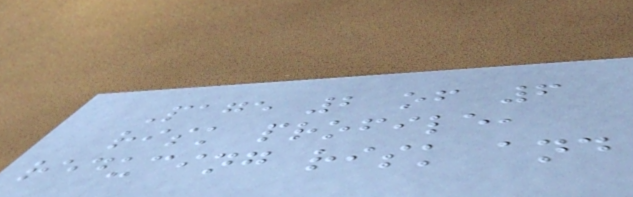Page 2 of 6
risk profile,
reducing risk and
